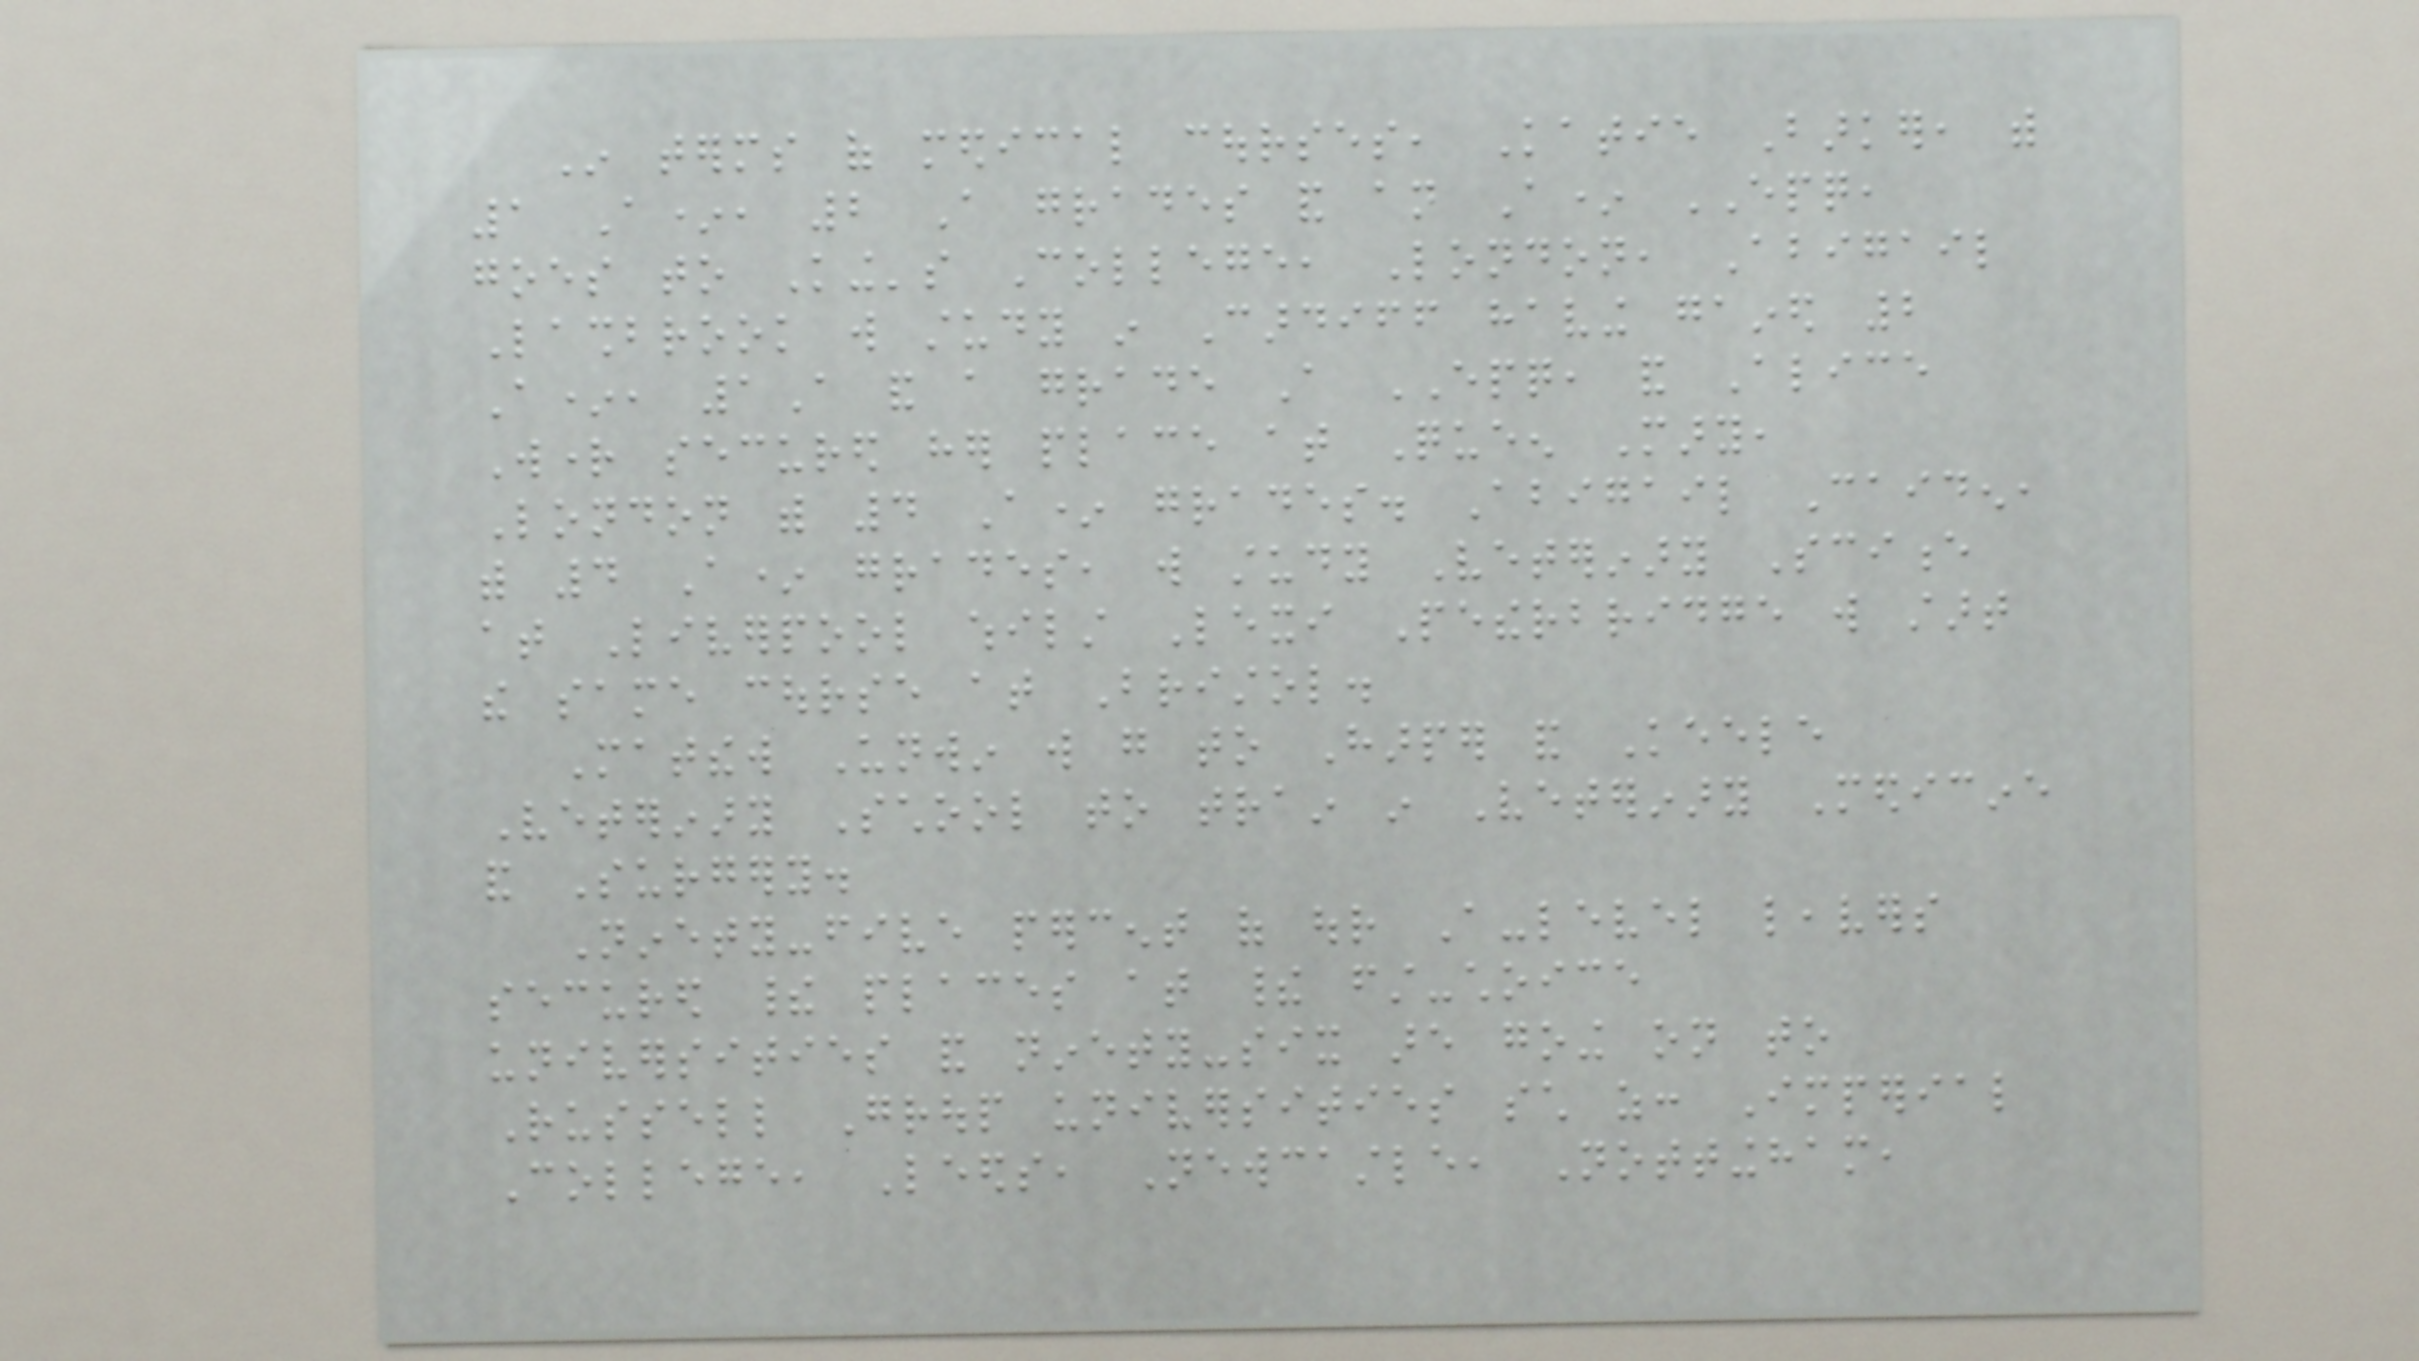In terms of medical courses, Katie Barker, with
1 A*, 2 A grades and an A* EPQ,
goes to King's College, London, Abigail
Lashbrook will study in Cardiff having gained 2
A*, 1A and a grade A EPQ, and Alice
Wright secured her place at Queen Mary,
London with 4 A* grades. Abigail Caiden,
with 4 A* grades, will study Veterinary Science
at Liverpool whilst Lexi Petherbridge will start
the same course at Bristol.
Matthew Unwin will go to Harper and Keele
Veterinary School to train in Veterinary Medicine
and Surgery.
Ninety-five percent of our A-level leavers
secured their places at their first-choice
universities and ninety-six are going on to
Russell Group universities such as: Imperial
College, Leeds, Newcastle, Nottingham,
